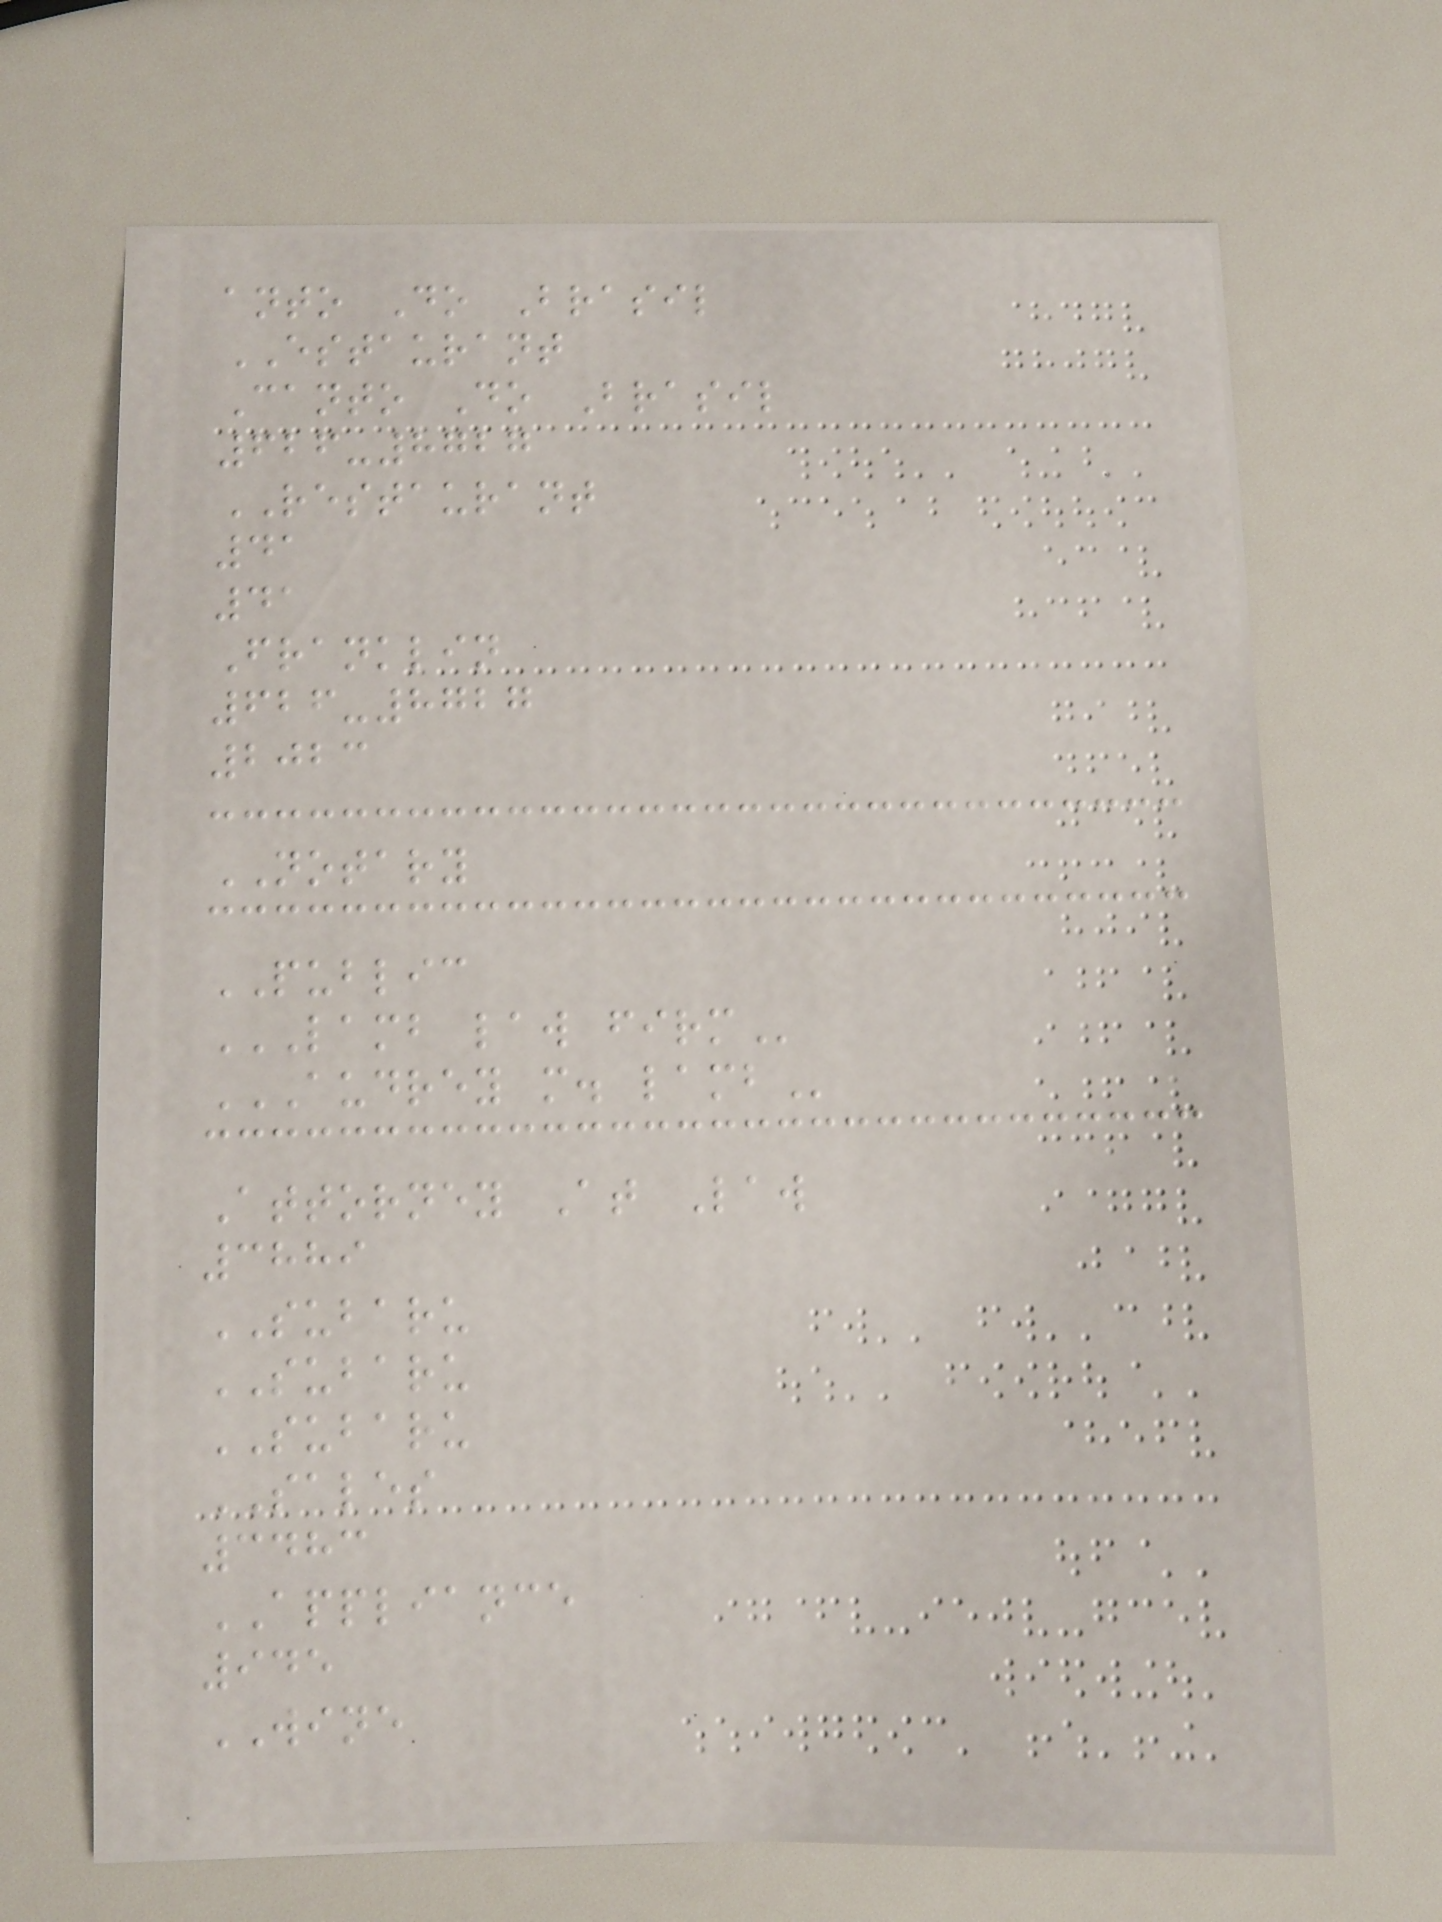anto Do Brasil
ESTAURANT
Canto Do Brasil
626-8727
RESTAURANT
41
41
Franklin
626-8727
2023
NOTARY
PUBLIC
LAMB LAW FIRM
AUDREY M. LAMB
Attorney At Law
3889
SUBARU
SUBARU
SUBARU
SALES
3483
APPLIANCE
945
WINE
